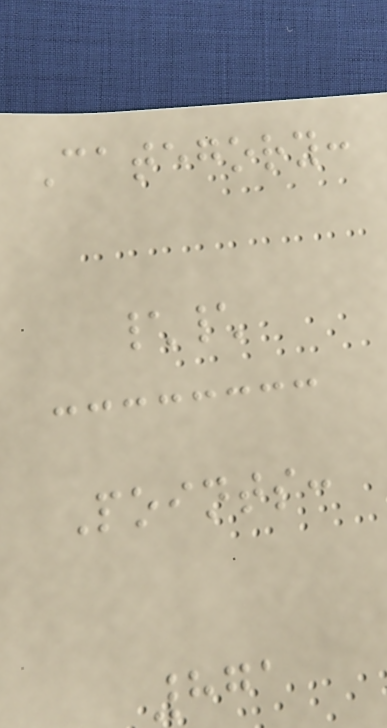Category:
\\
Points:
871
